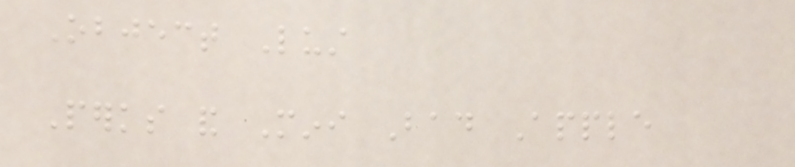Object Lust
Perks and Mini Bad Apple
